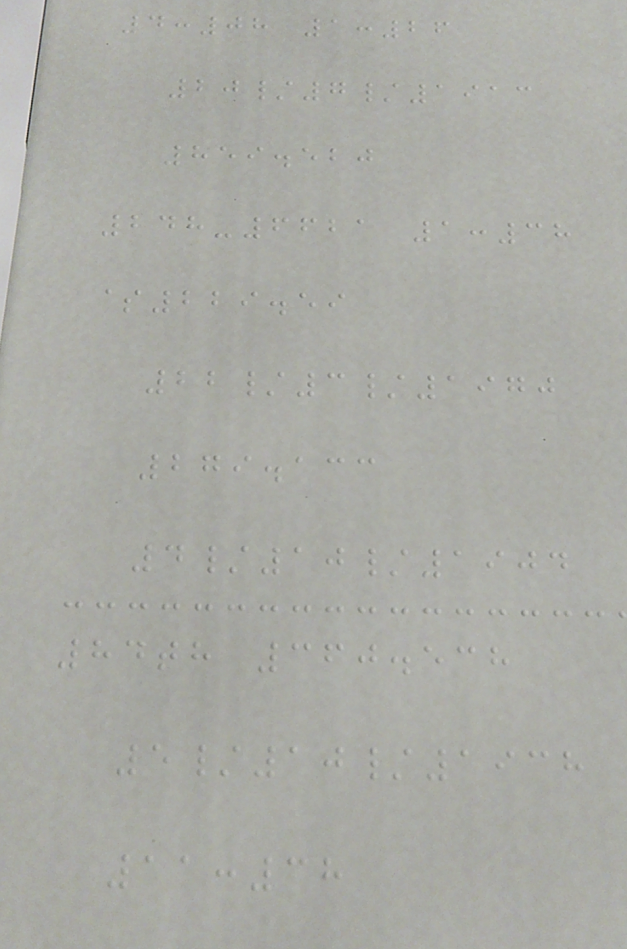4:08 1:26
20/7/1913
859.520
248-6621 1:38
$229.59
22/3/1970
279.133
4/10/1904
84th 360.538
5/10/1938
11:38
